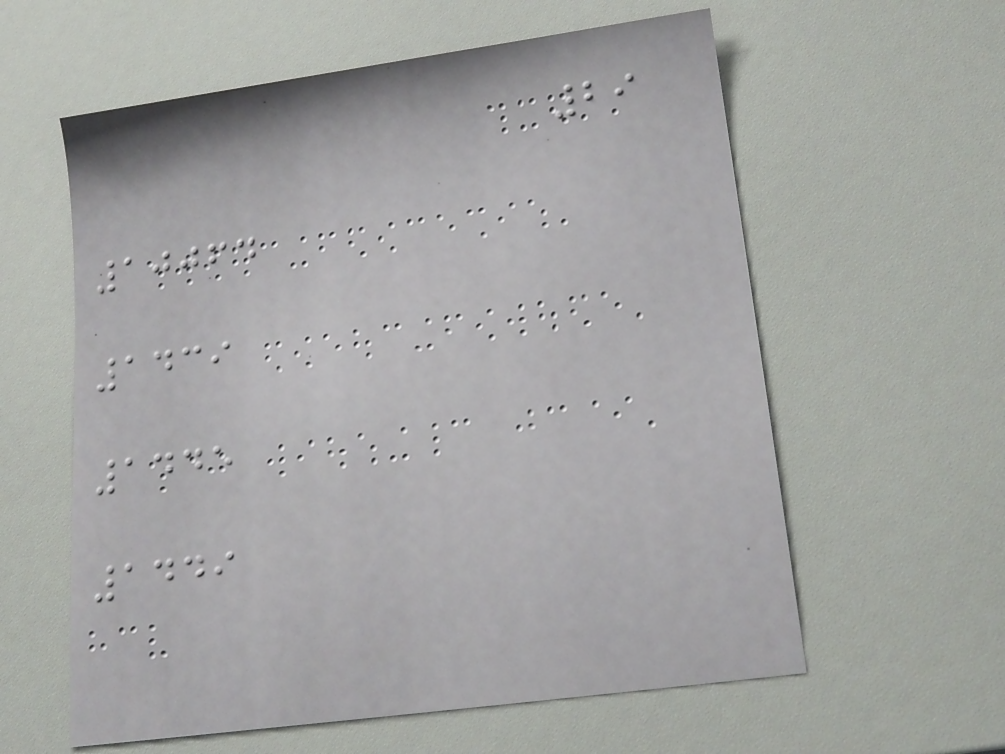29
10064
1439
1445
1449
